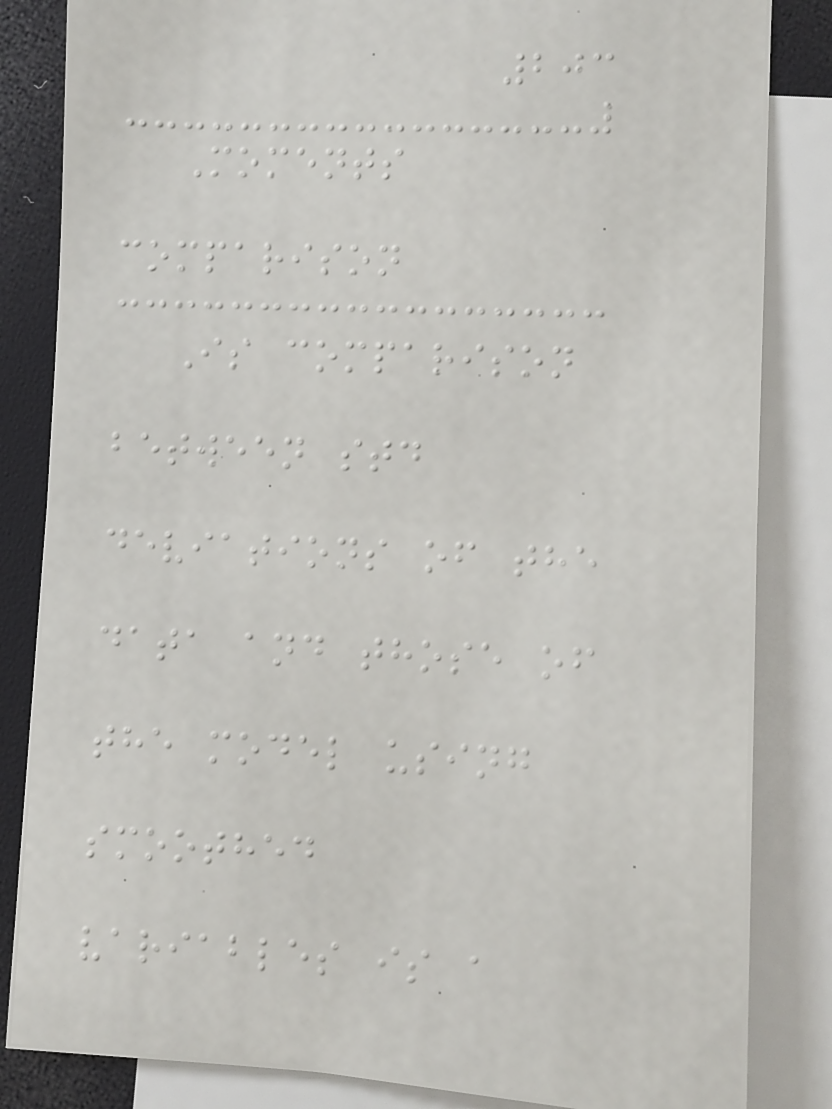203
Moments
comparison
Is comparison
between std
deviations of the
data and those of
the model using
smoothed
variables is a
